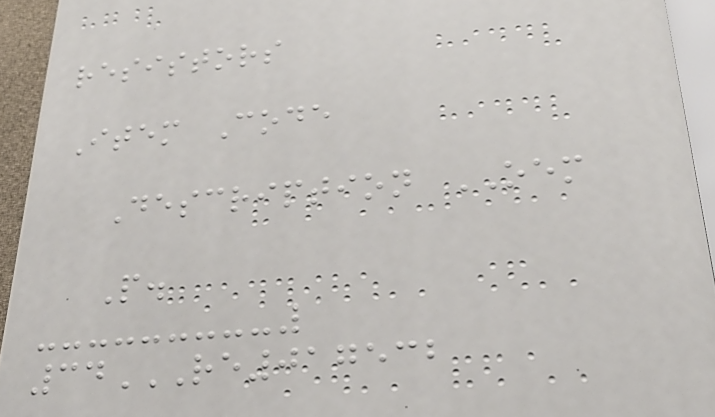resistors
Item Code
Description OEM
P.
34RE017532
